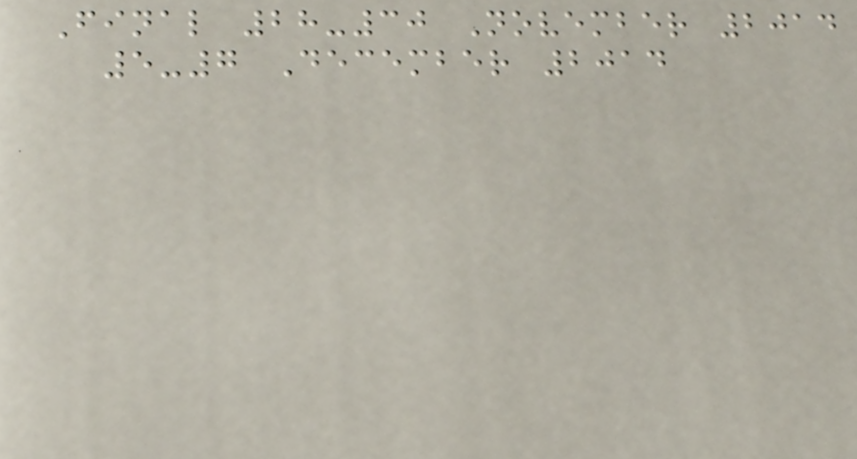Final 28-30 November 2014
5-7 December 2014
